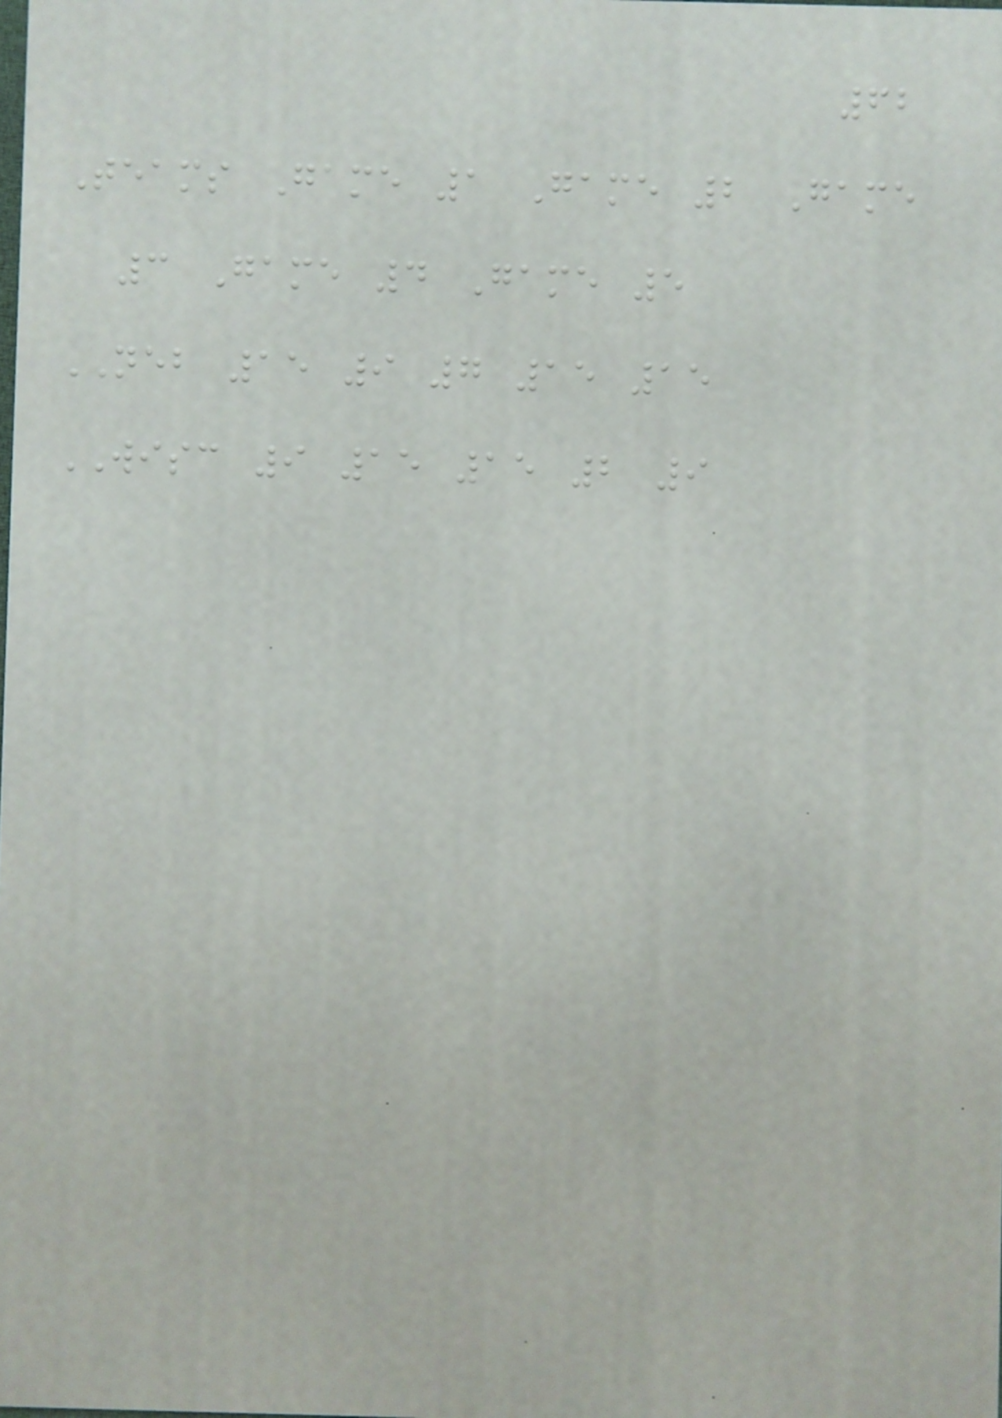62
Teams Game 1 Game 2 Game
3 Game 4 Game 5
NEB 15 9 7 15 15
WISC 9 15 15 2 9
